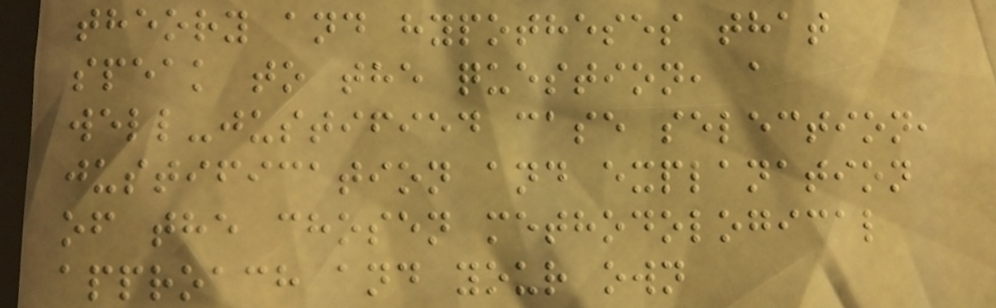theory and hypotheses that
speak to the question, a
well-justified case selection,
justification and explanation
of the chosen methodological
approach and your own
